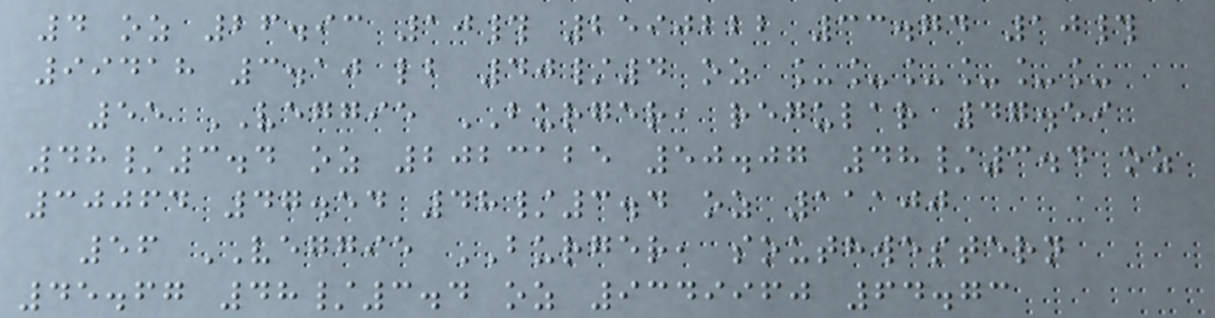4 oz 26.93 10# 2590222 33.74 10#
99418 3.10 lb 40/4 oz ______
55 VEGGIE BURGER, regular 47.59
48/3.4 oz 2023125 50.07 48/3.4 oz
30064 47.54 48/3.4 oz 11100
56 VEGGIE BURGER, southwestern
45.67 48/3.4 oz 9349960 64.73
